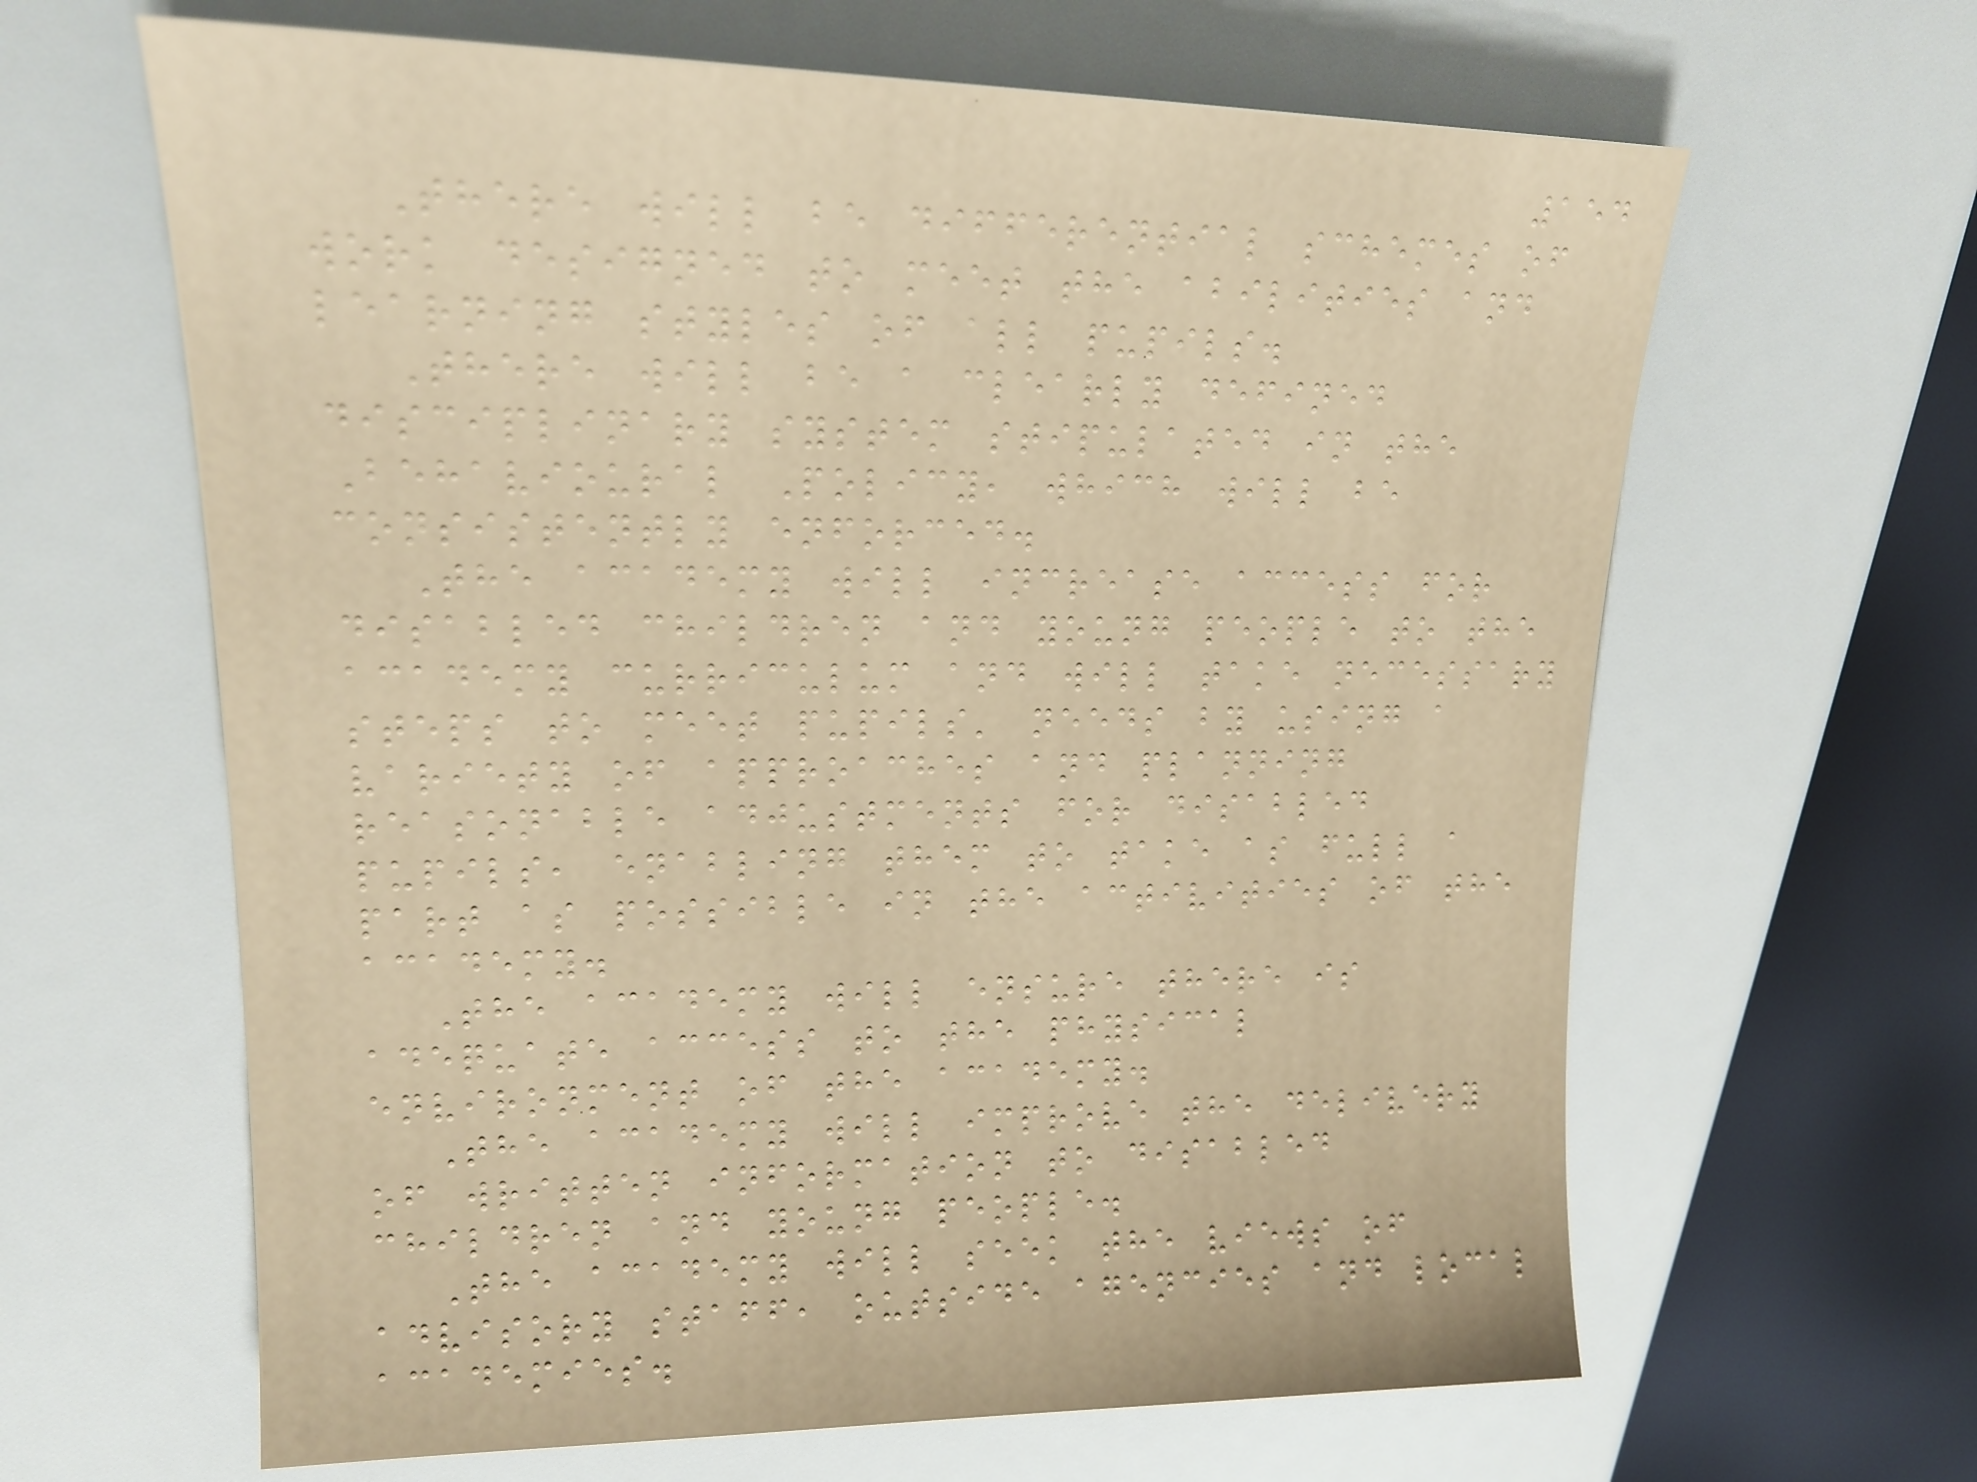154
There will be differential schemes of
work designed to meet the abilities and
learning styles of all pupils.
There will be a clearly defined
disciplinary system stipulated in the
Behavioural Policy, which will be
consistently enforced.
The academy will increase access for
disabled children and young people to the
academy curriculum and will take necessary
steps to meet pupils' needs by using a
variety of approaches and planning
reasonable adjustments for disabled
pupils, enabling them to take as full a
part as possible in the activities of the
academy.
The academy will ensure there is
adequate access to the physical
environment of the academy.
The academy will improve the delivery
of written information to disabled
children and young people.
The academy will seek the views of
advisory staff, outside agencies and local
academies.
